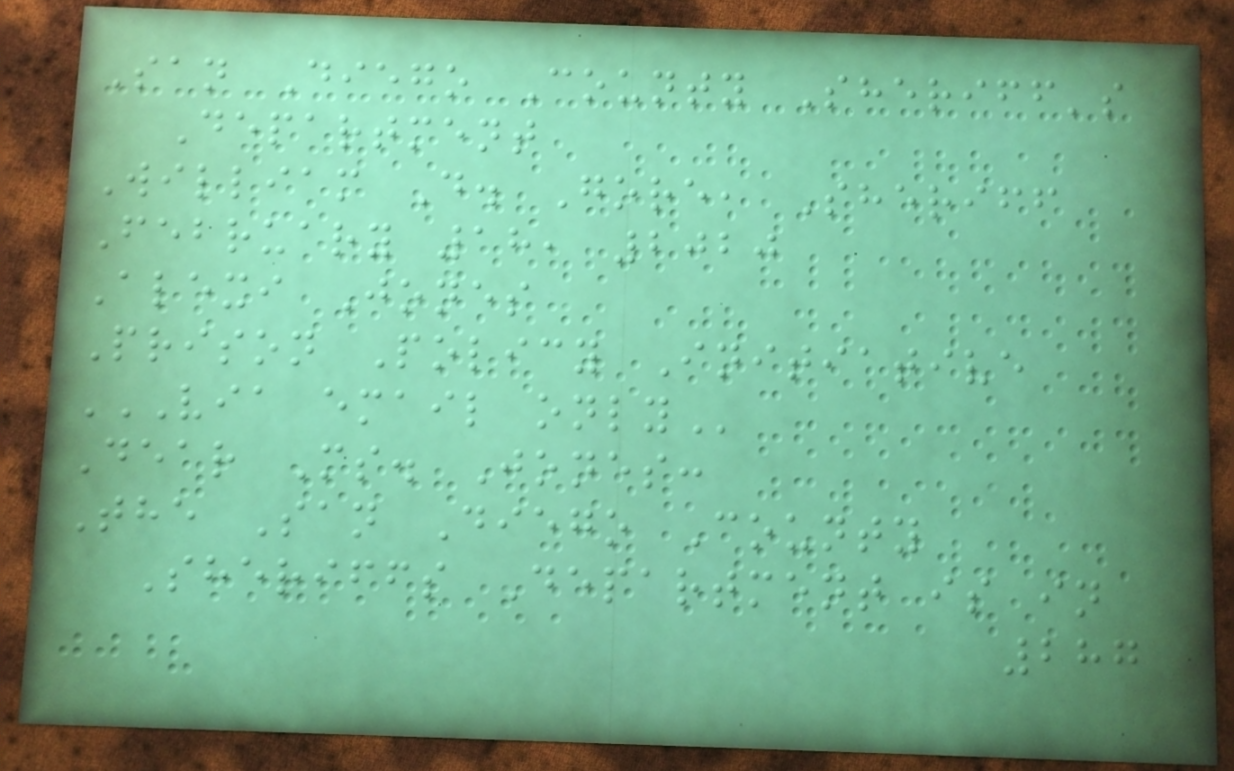San Diego County Sheriff's
Department
William D. Gore, Sheriff
February 18, 2020
Alexi Jones
Prison Policy Initiative
VIA EMAIL ONLY
Dear Ms. Jones:
The San Diego County
Sheriffs Department is in
287
